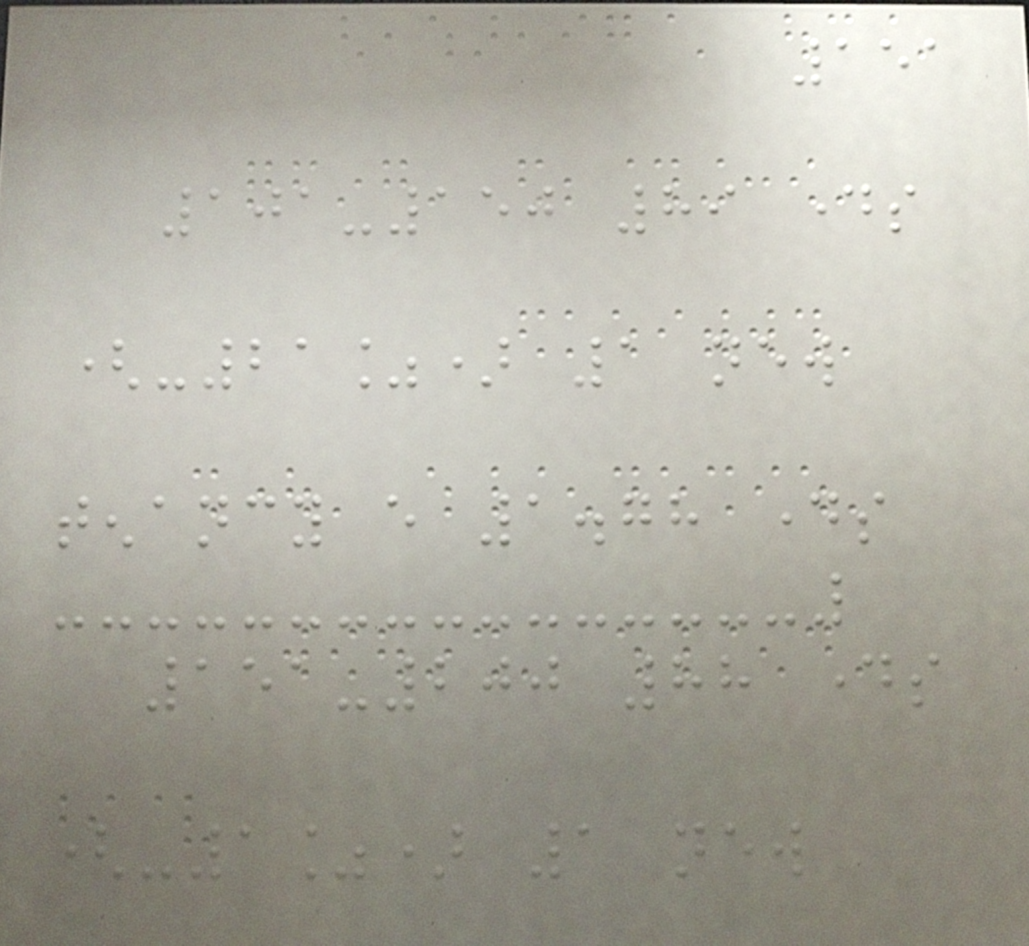151
101-150 89 days
(-21%) 1 new
tenancy every 1.78 days
151-200 88 days
(-1%) 1 new
